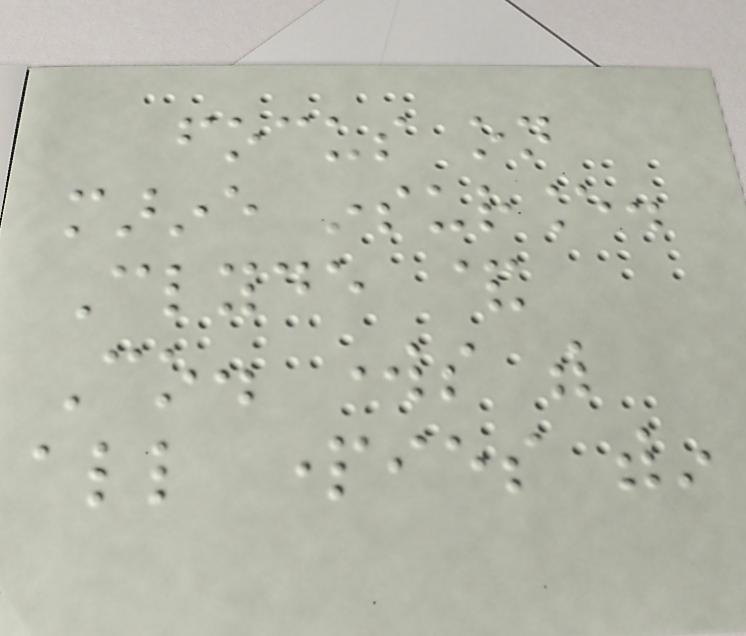focus on
marine insurance.
Clyde &
Co. works with
all parties within
